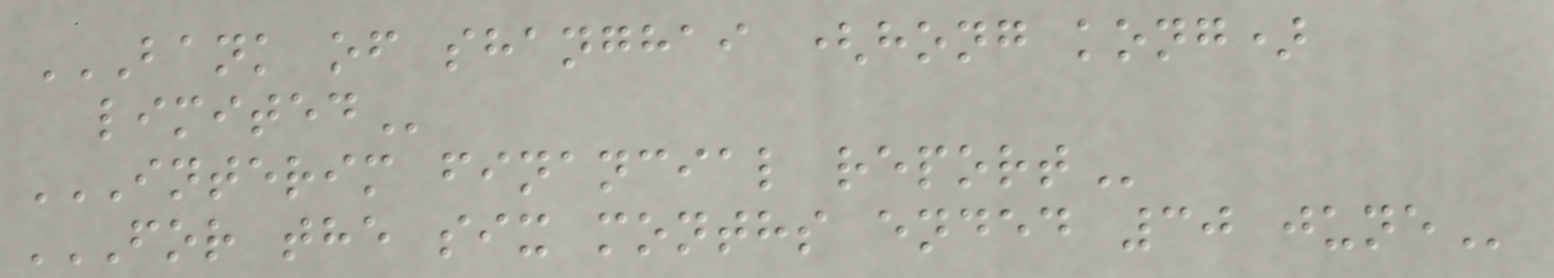BANK OF SHANGHAI (HONG KONG)
LIMITED
INTERIM FINANCIAL REPORT
FOR THE SIX MONTHS ENDED 30 JUNE
